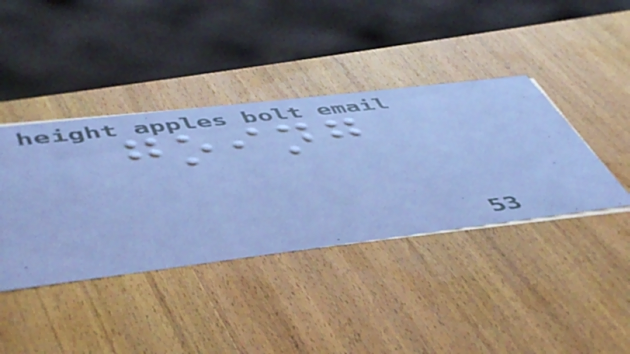going
